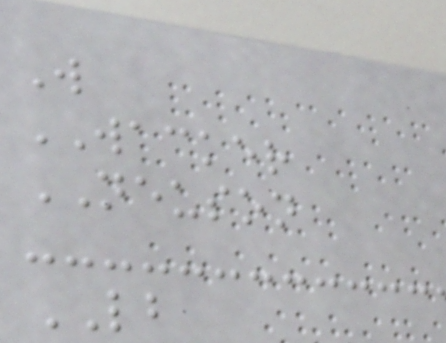W
WACKER
NEUSON
LB
